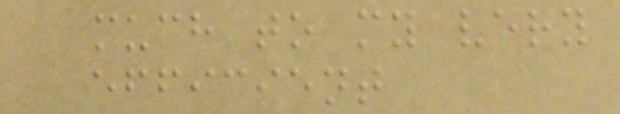much to my very
efficient
